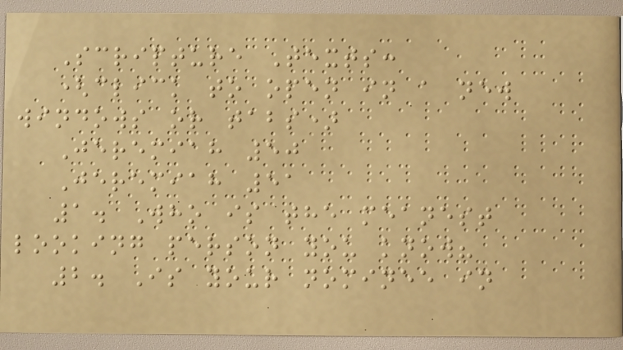Scripture Texts:
(click to open in a new
windows or tabs)
Jeremiah 50
Jeremiah 51
1. Who is the meanest
looking person you know?
2. Is your nominee in
